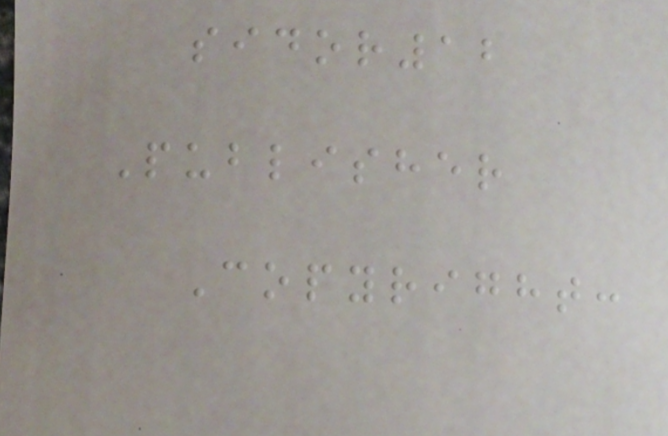sidor12
Publisher
Copyright:
